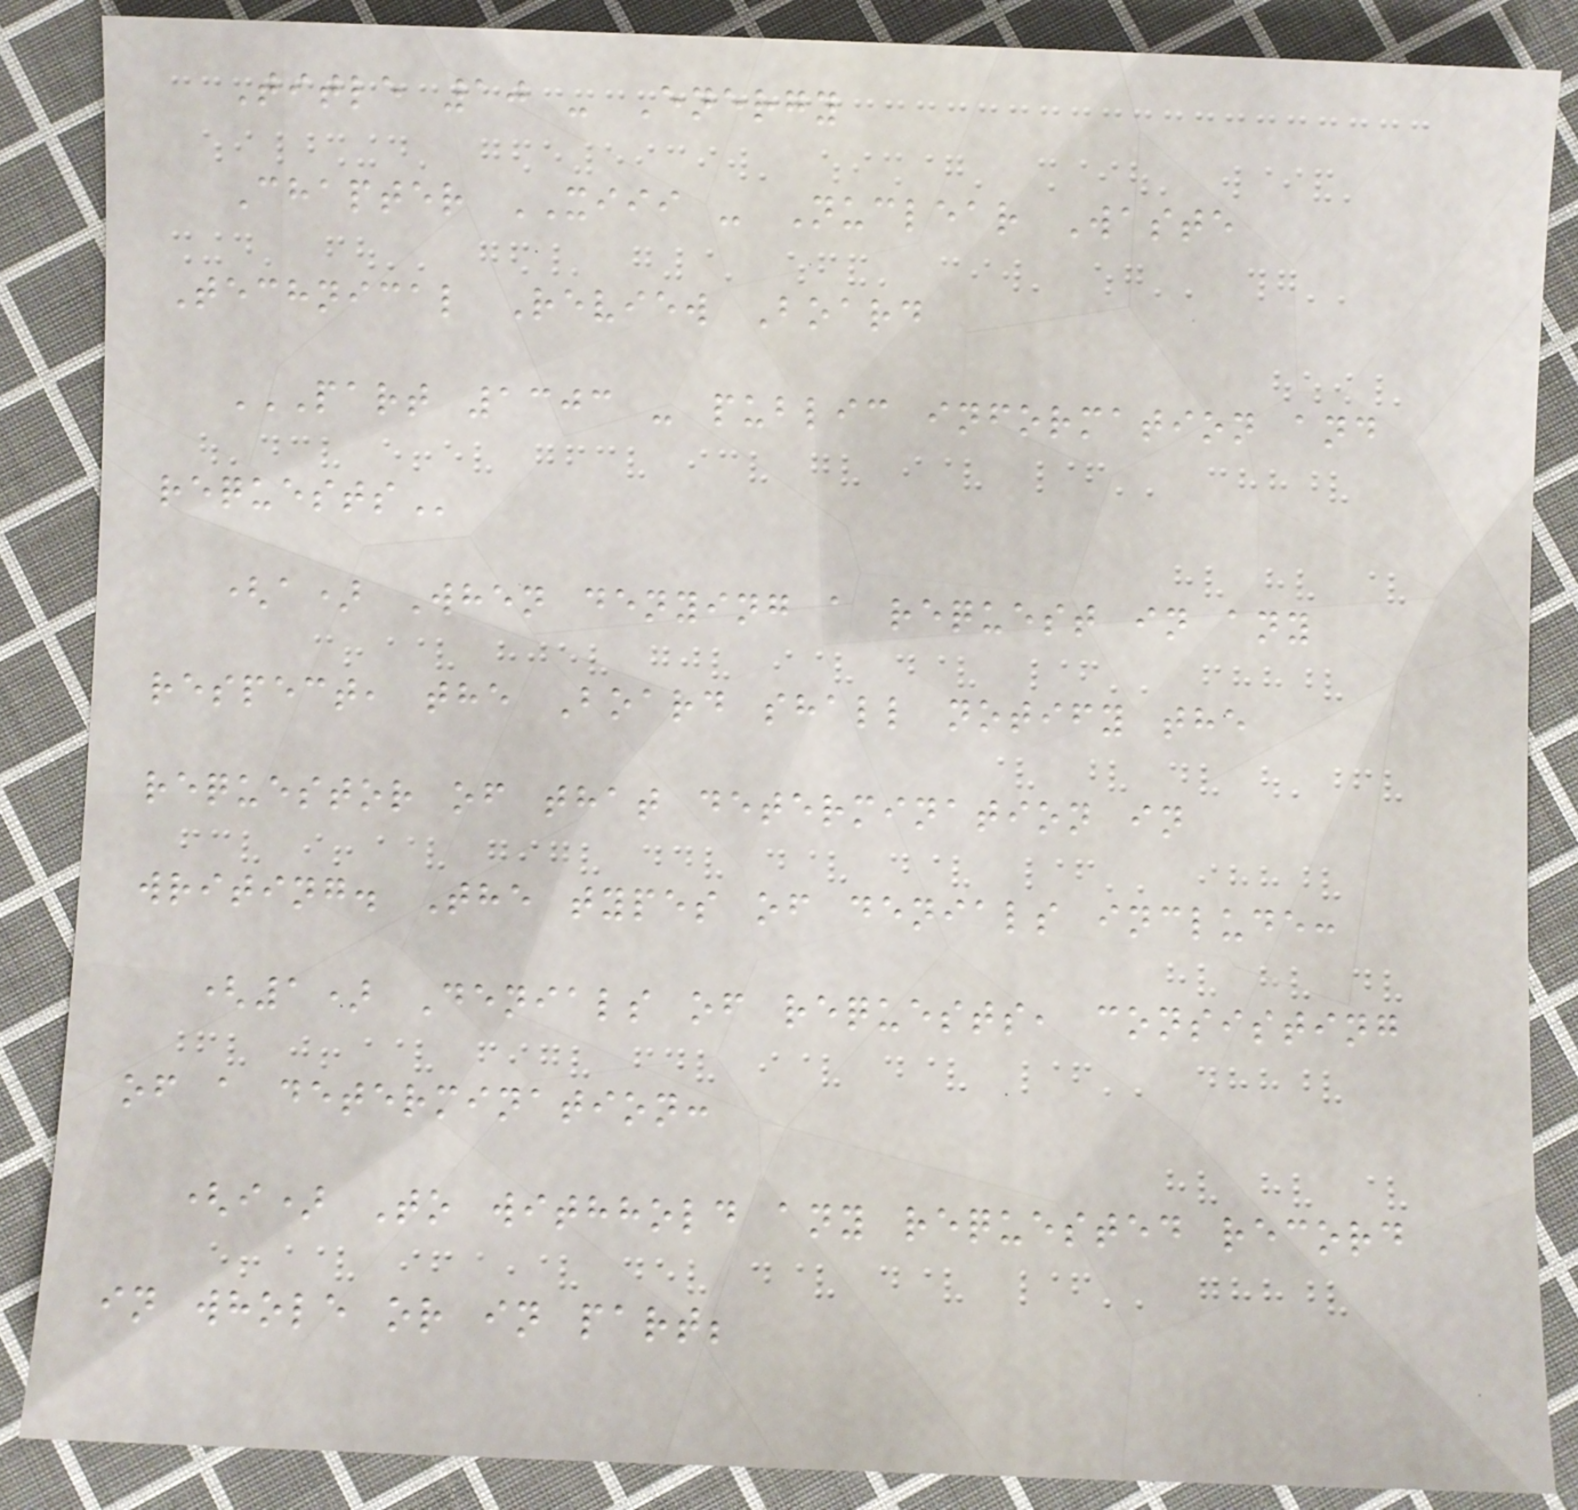Title 10 - Energy
Chapter XIII - Nuclear Waste
Technical Review Board
PART 1303 - PUBLIC INFORMATION AND
REQUESTS
(a) When denying a request in any
respect, the Board shall notify the
requestor of that determination in
writing. The types of denials include:
(1) Denials of requests, consisting
of a determination:
(i) To withhold any requested record
in whole or in part;
